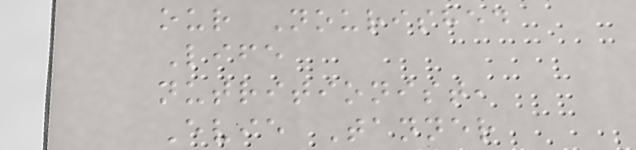our Nourished
Life
nutritionist,
Evie Tanner
